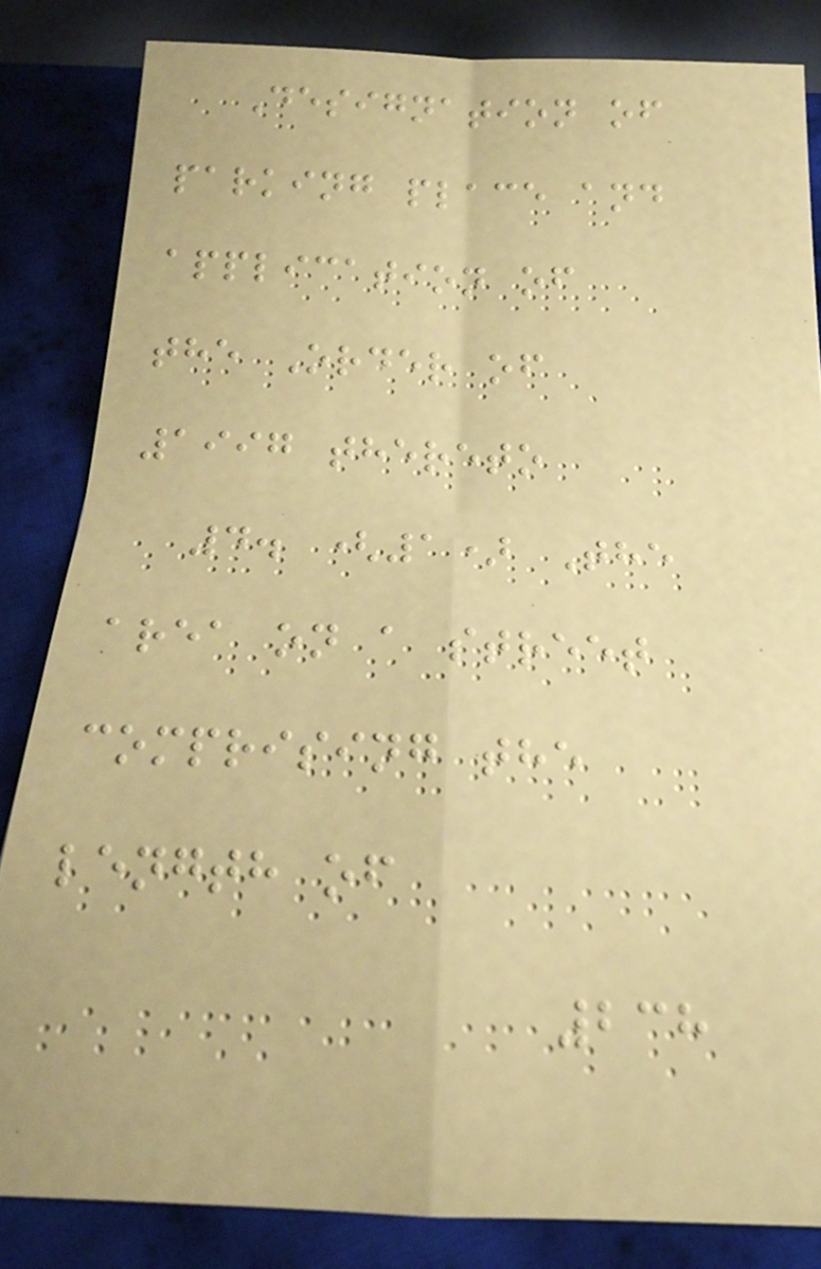Designation of
parking place and
application of
the Order of
1997 thereto
4. (1) The
area on a street
comprising the
length of
238
